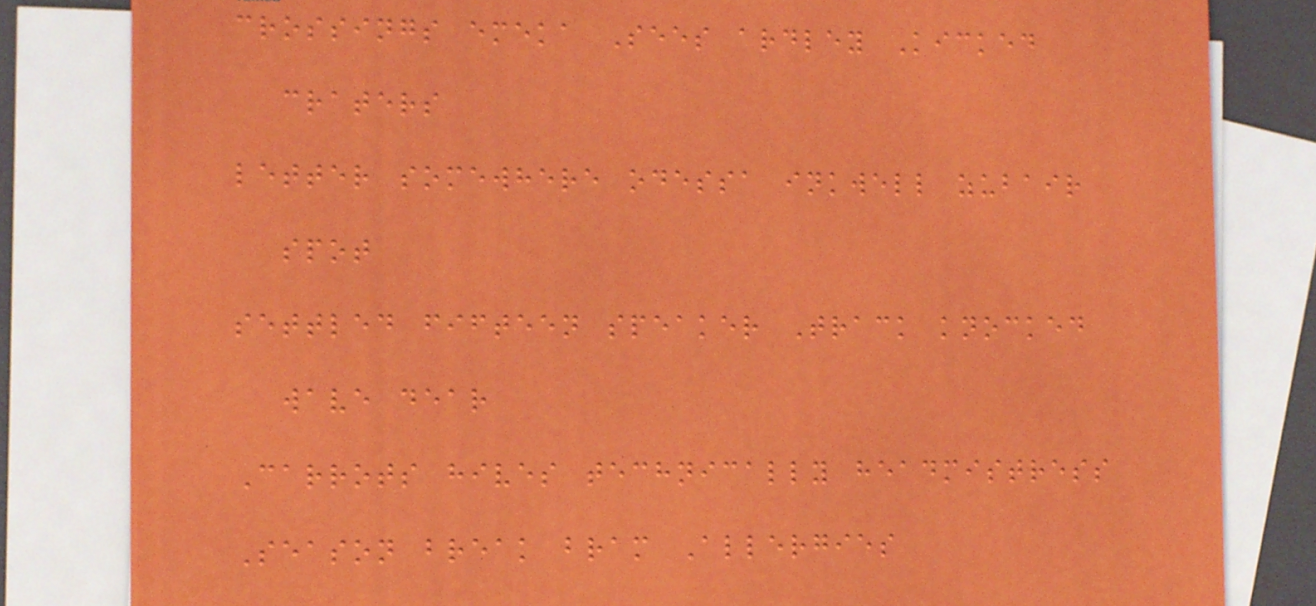crossings emeka Sees ardley Kicked
craters
letter somewhere odessa inkwell zubair
spot
settled fifteen speaker Track knocked
wave dear
Carrots hives technically headmistress
Season break bram Allergies
